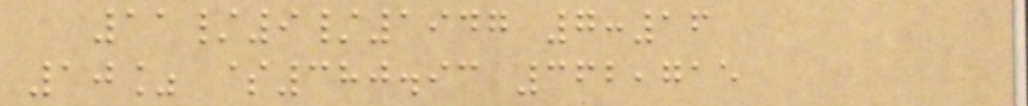11/9/1947 7:16
10% $380.93 362,715
